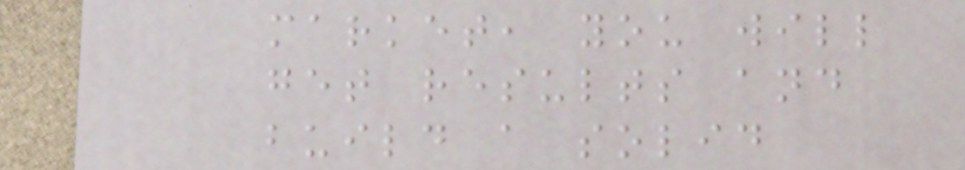market, you will
get results and
build a solid
